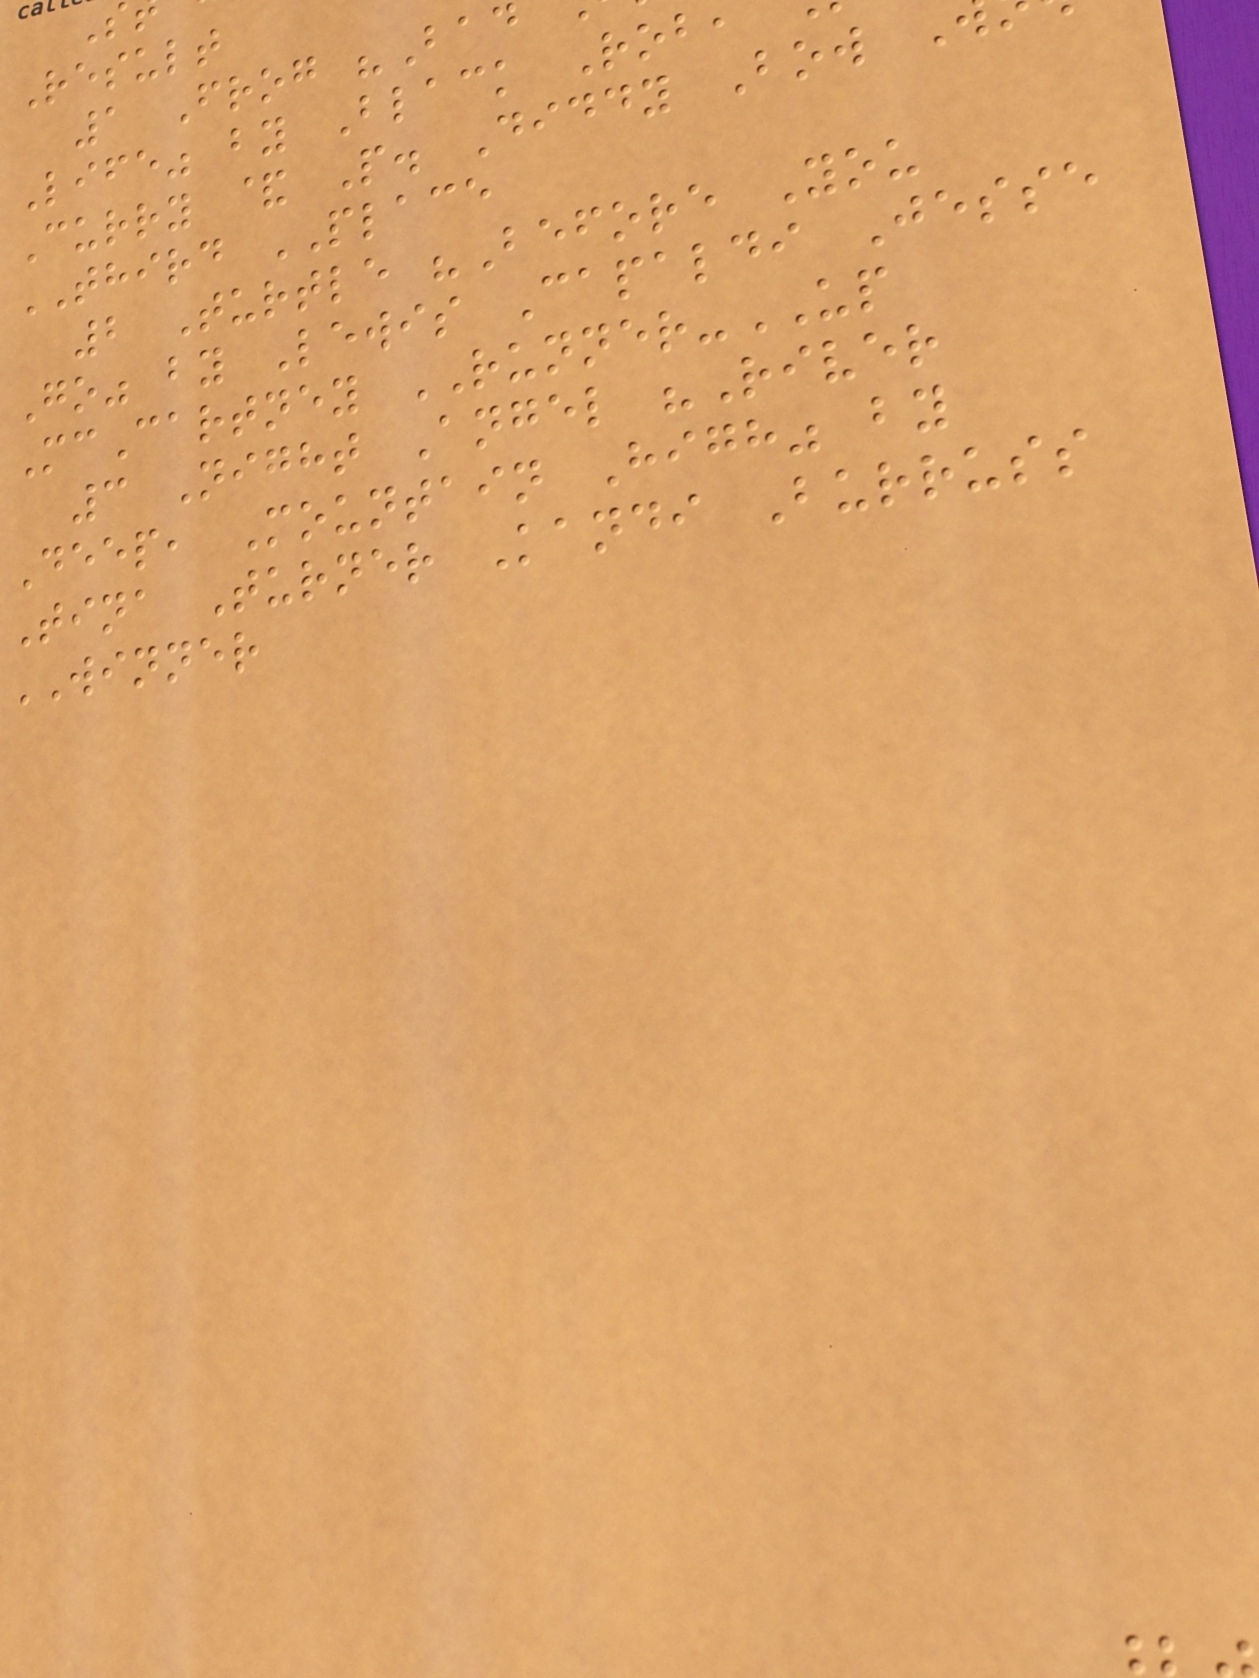Result
1 Frog "Bad
Life" by Black Rob
Curry & P. Diddy Bow
THIRD PLACE
2 Turtle "Before You
Go" by Lewis Capaldi Jesse
McCartney RUNNER-UP
3 Night Angel "River
Deep, Mountain High" by
Tina Turner Kandi Burruss
WINNER
